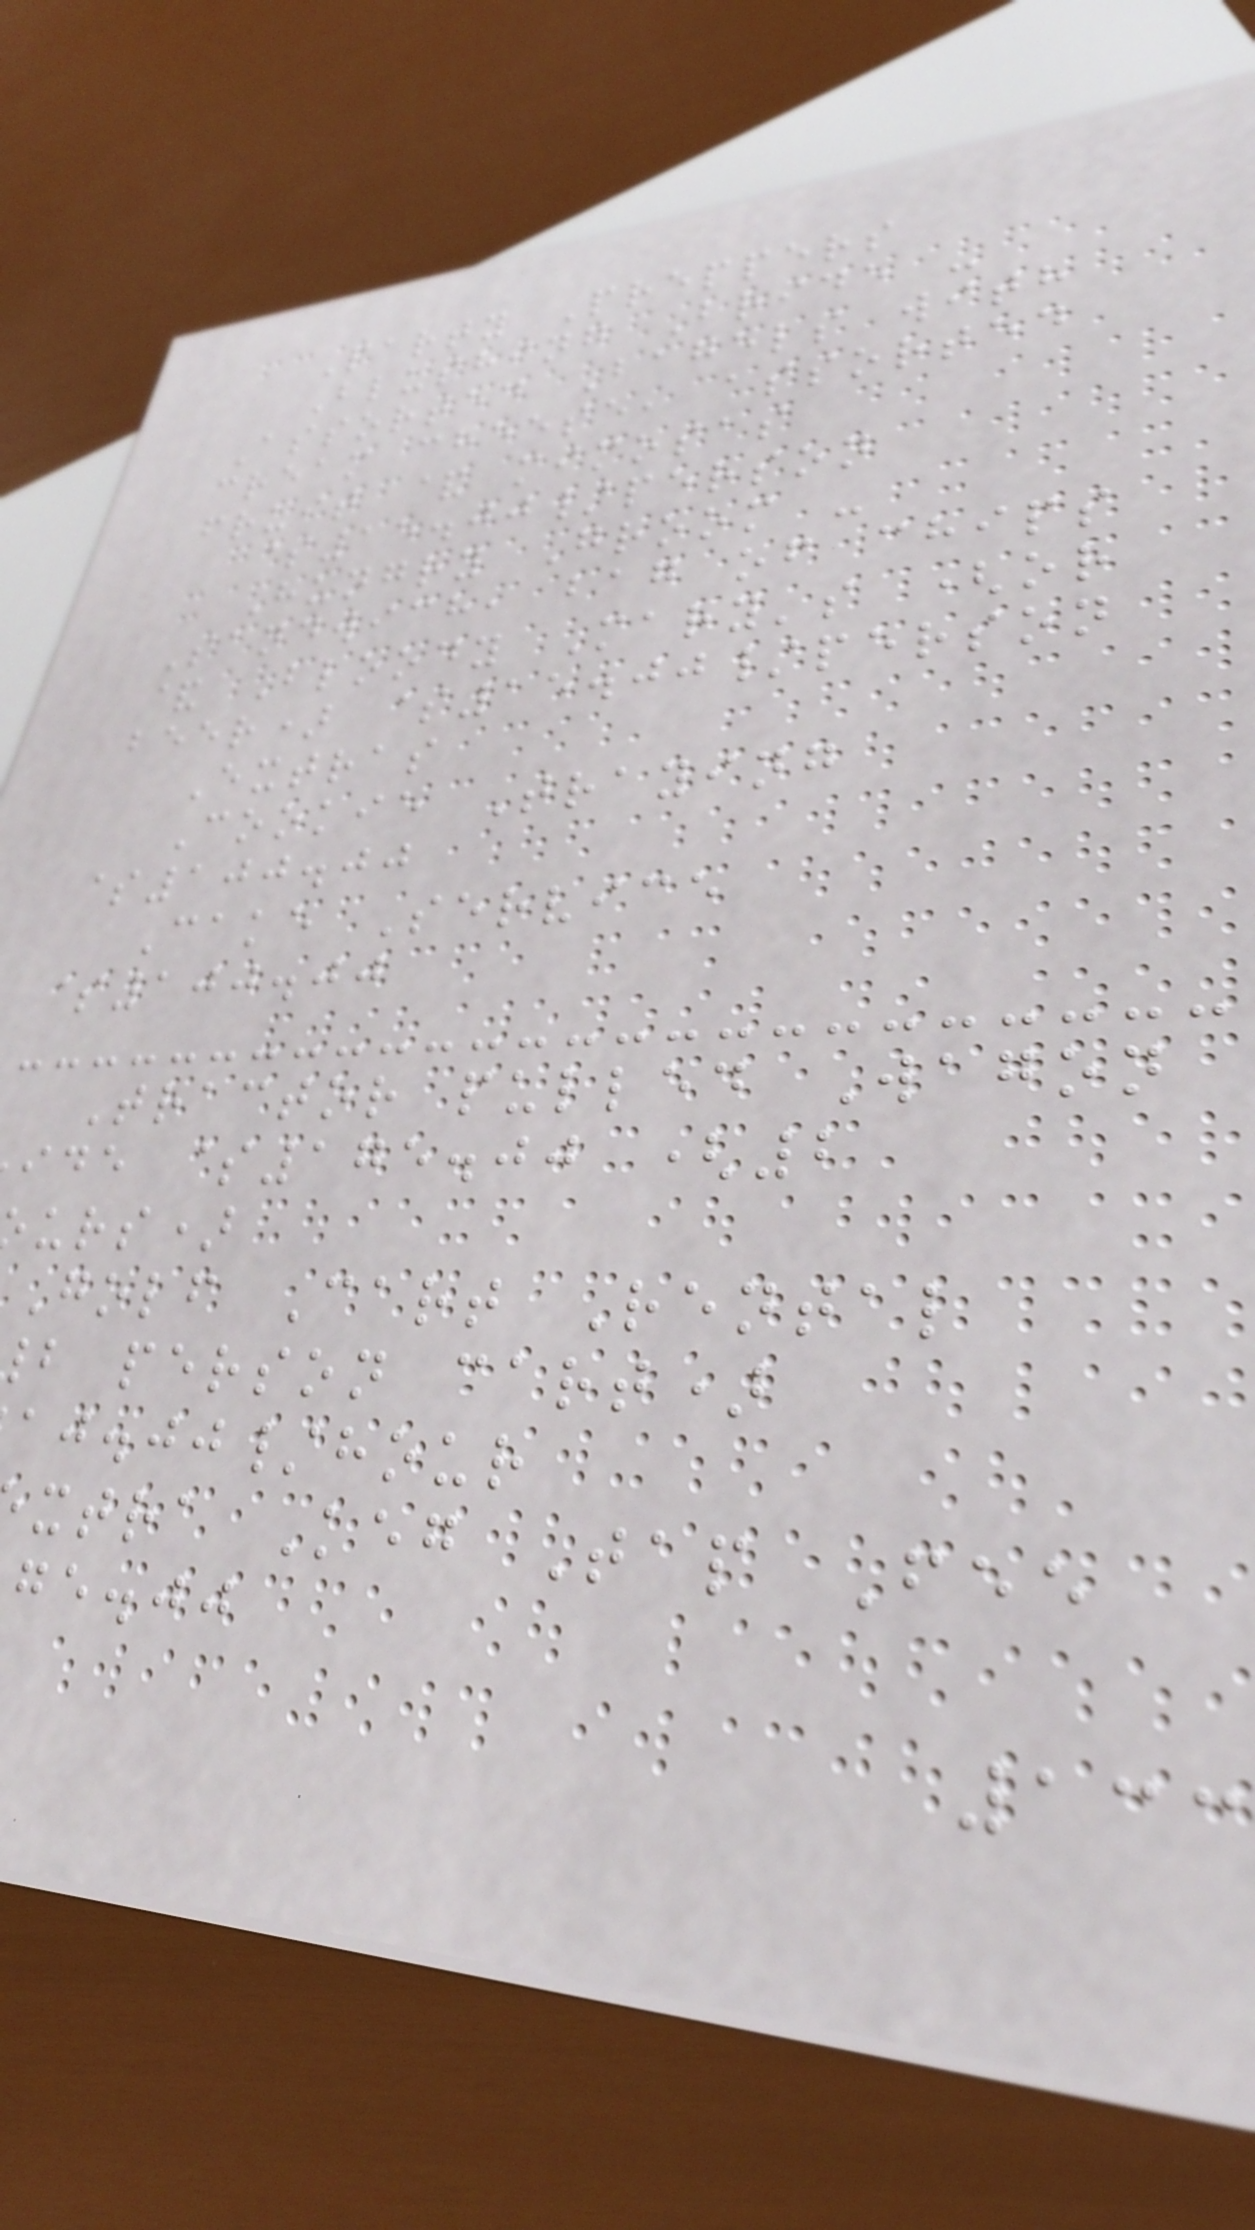Party Preppers
Blushing Bride -
Assorted Bagels with
cream cheese, assorted
fruit & mimosas
$15.00/person
Hungry Groom -
Sandwich, bag of chips
& Bloody Mary's (or
beer) $15.00/person
Extras
Cookie Traying
$100.00
Cake Service
$100.00
Tractor pulled Wagon
ide $175.00 (2
urs)
Golf Cart Rental
b person cart)
aj.jj/hour
xtra Keg Tap Fee
ge.jj
133
